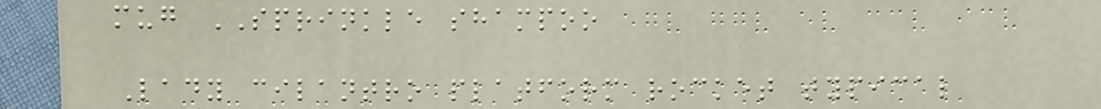mug SPRINKLE shampoo
Lady cilantro platform rocket typical
